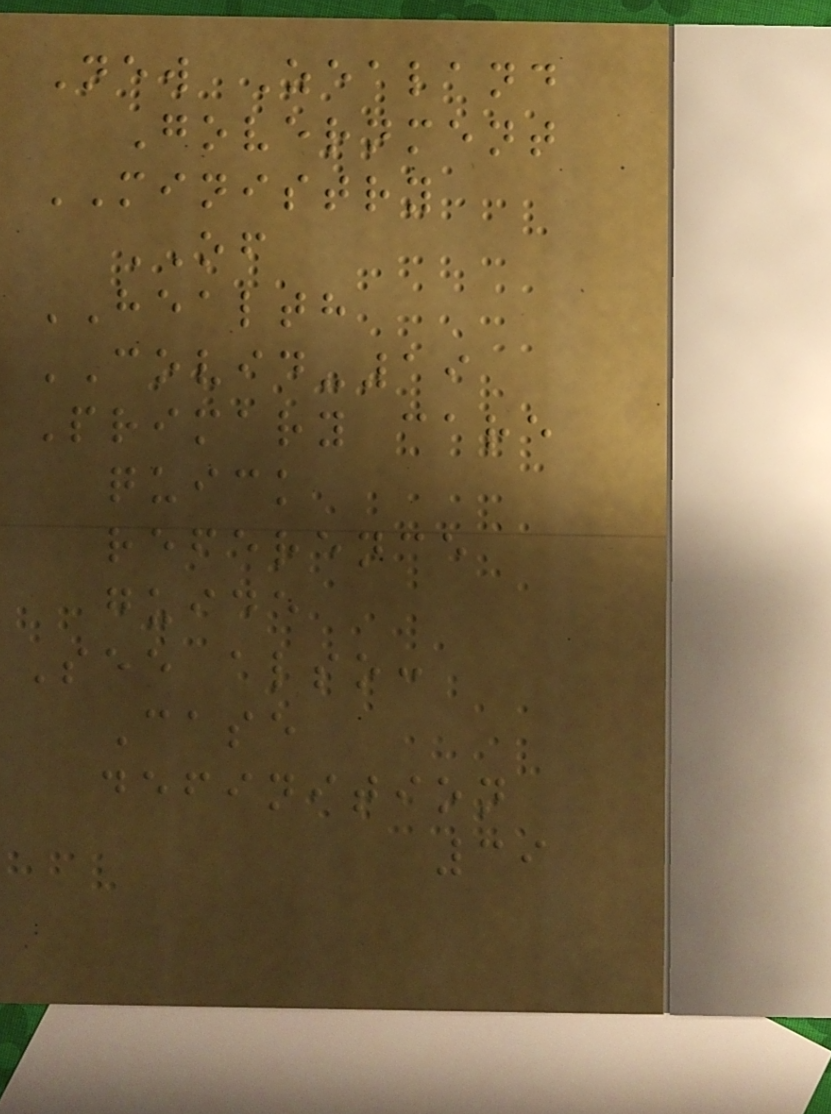New Zealand
Government
MINISTRY
OF
HEALTH
COVID-19
Primary care
quick
reference
guide
See also:
Case
definition
39
